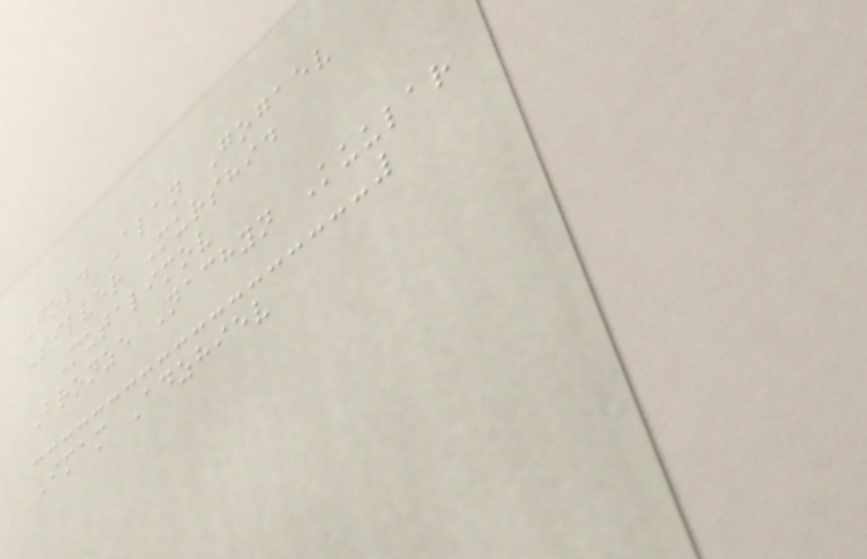Gold Alan Gogaev
Silver Murshid
Mutalimov
Bronze Nachyn Kuular
Imam Adzhiev
